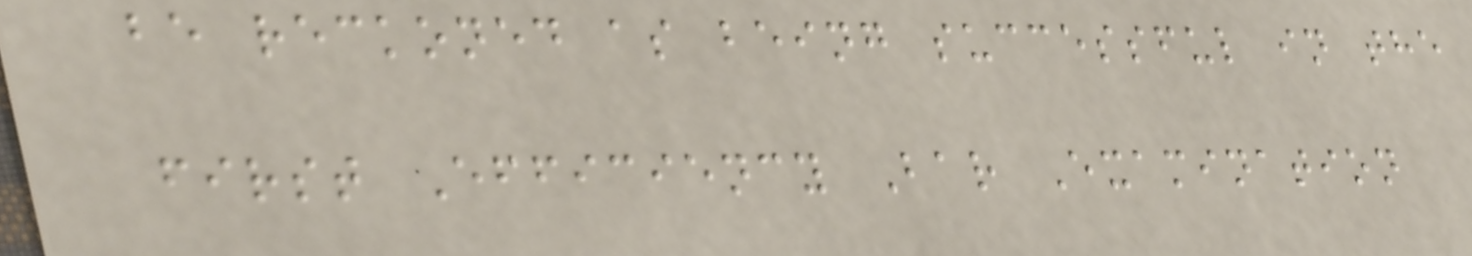be reckoned as being successful in the
first Efficiency Bar Examination
